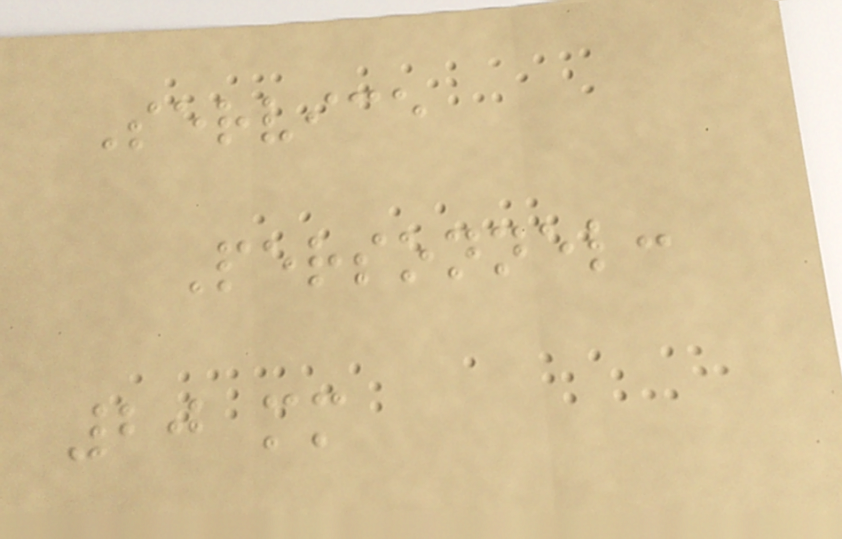Service
Personnel:
20 mm
